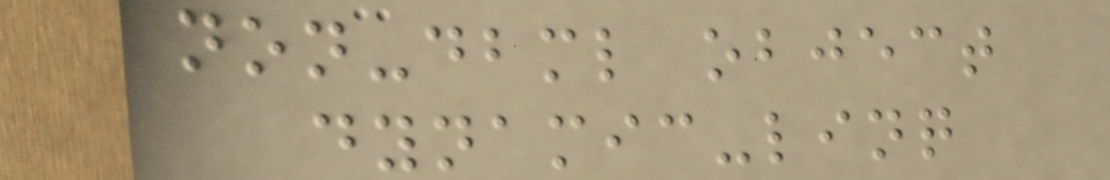non-dbml object
dynamic-linq
